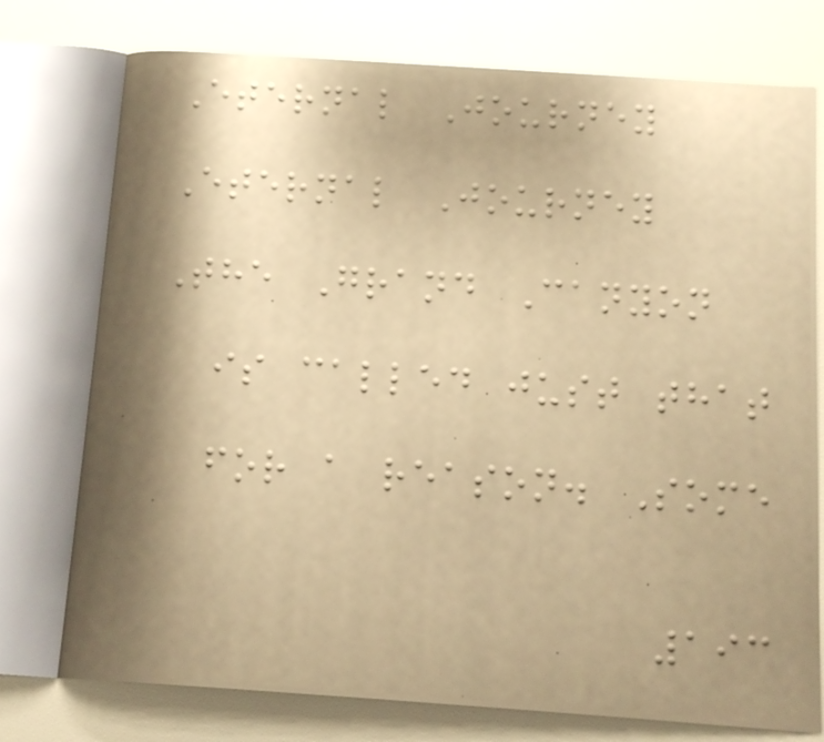Eternal Journey
Eternal Journey
The Grand Canyon
is called just that
for a reason. Some
193
